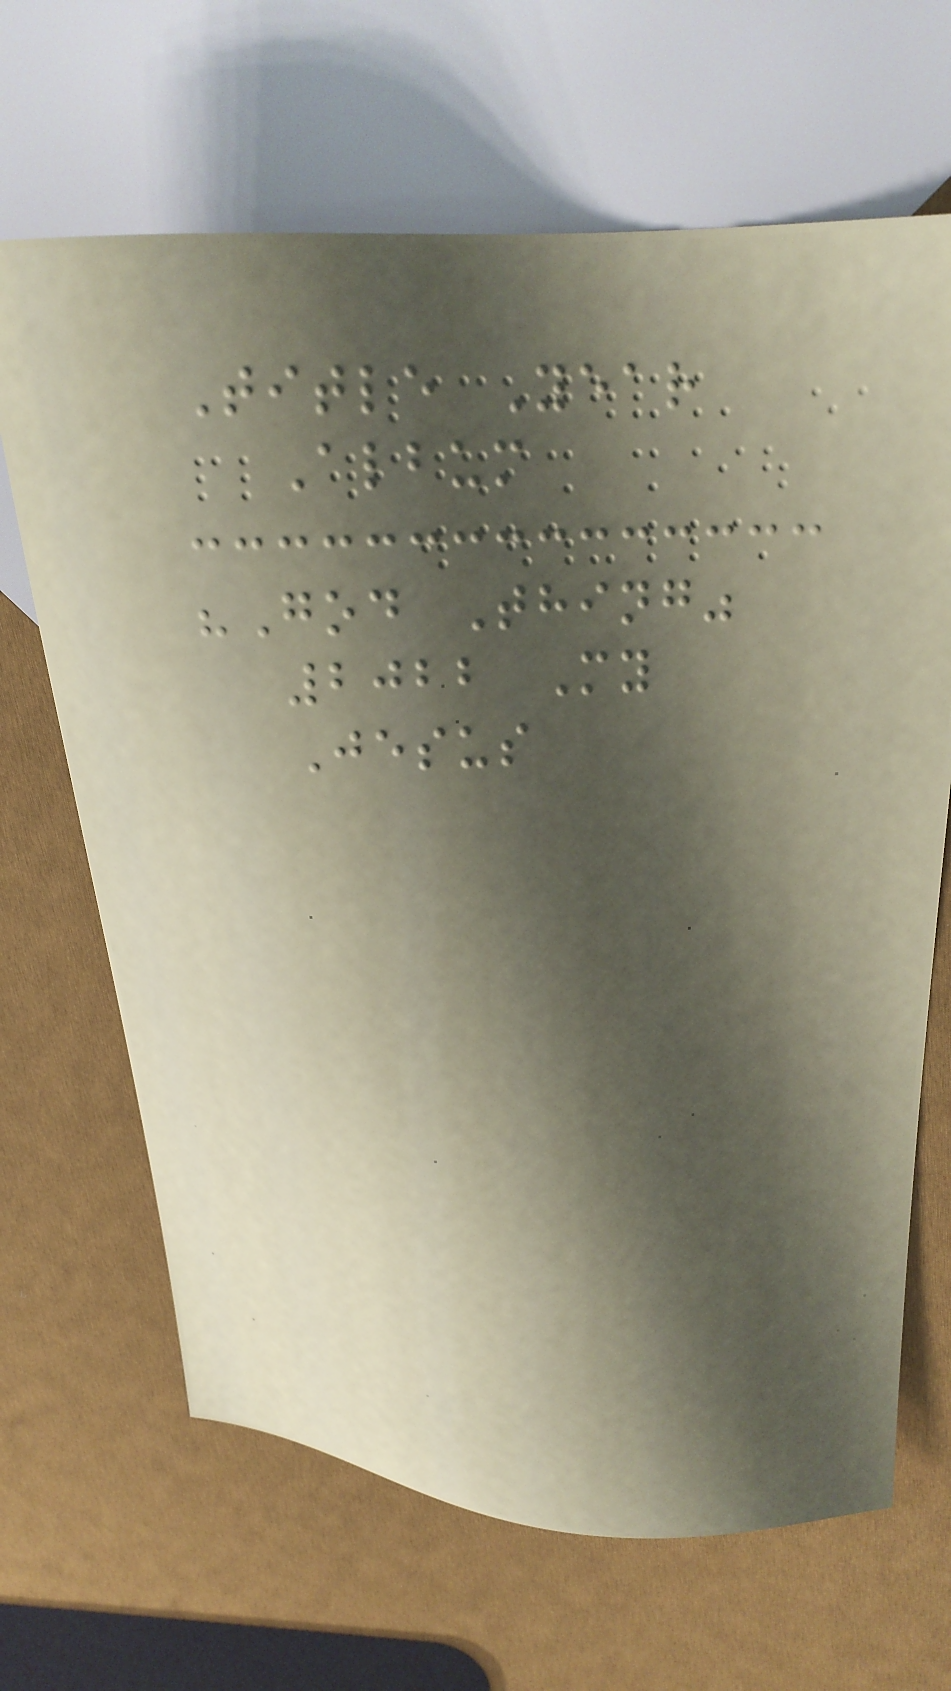Title Year
Album
"God Thing"
2022 My
Jesus
